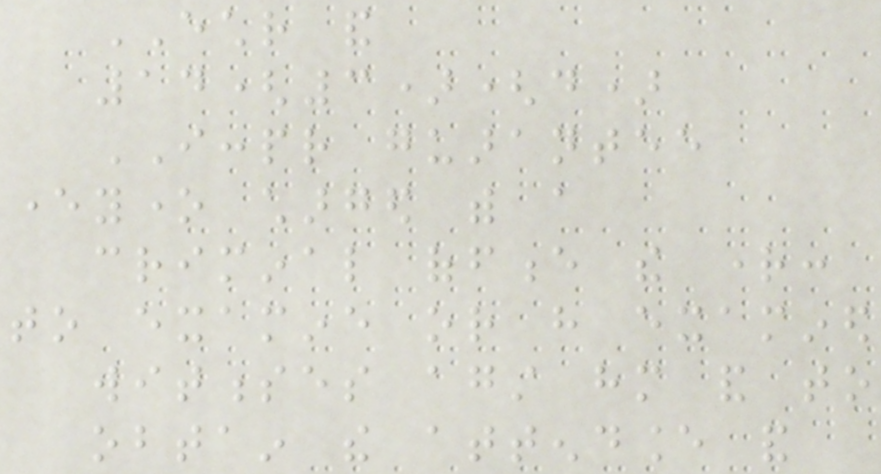ECHR and
14(3)(d)
ICCPR guarantee
everyone charged with a
criminal offence the right:
to examine or have examined
witnesses against him and to
obtain the attendance and
